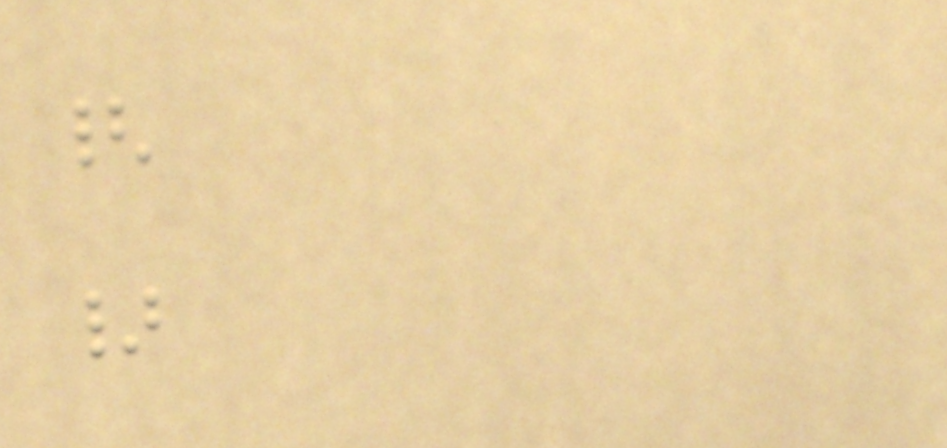{
}
